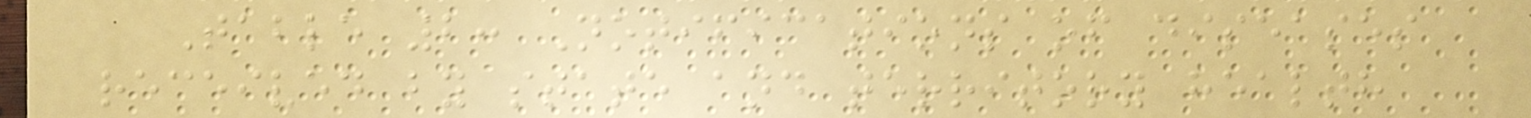Table 2: Notifications of diseases
received by state and territory health
